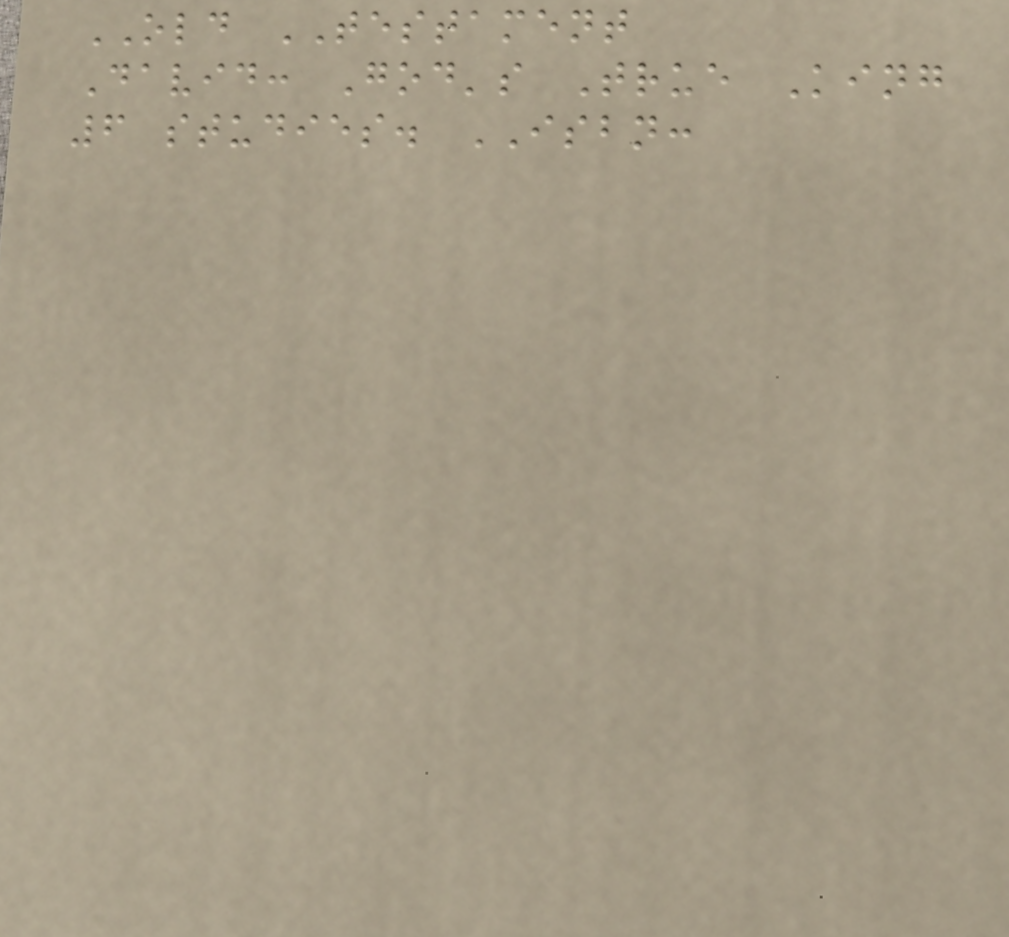OLD TESTAMENT
David: God's True King
6 studies. ISBN:
